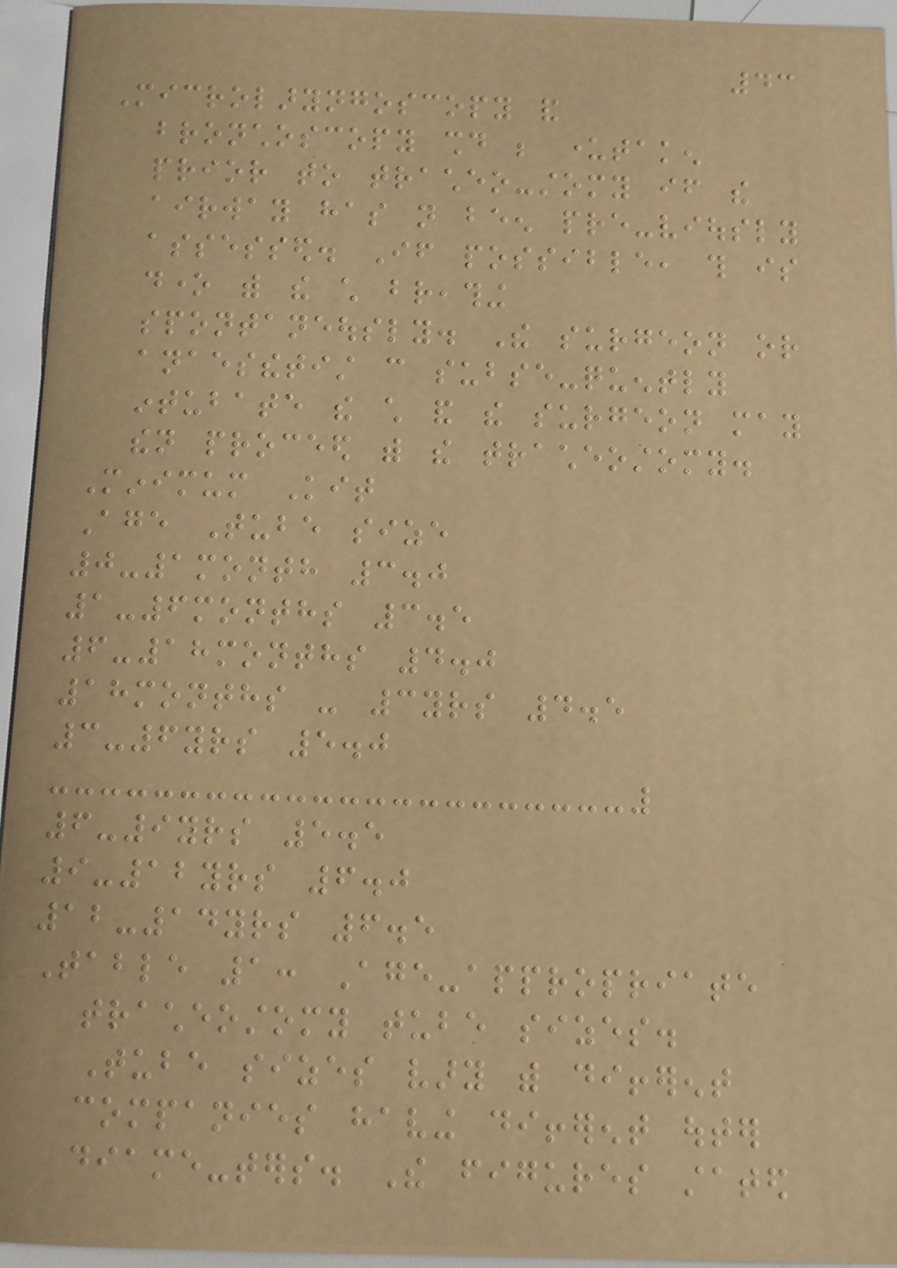43
Microlaryngoscopy and
bronchoscopy should be undertaken
prior to tracheo-stomy if the
airway has not been pre-viously
assessed. If possible, this is
done with the child breathing
spontaneously. The surgeon or
anaesthetist can subse-quently
intubate the child and the surgeon may
then proceed with the tracheostomy.
Minimum Kit
Age Tube size
0-1month 3.0
1-6months 3.5
6-18months 4.0
18months - 3yrs 4.5
3-6yrs 5.0
6-9yrs 5.5
9-12yrs 6.0
12-14yrs 6.5
Table 1: Age-appropriate
tracheostomy tube sizes.
Tube sizes vary with different
companies having different outer
diame-ters. The figures stated
